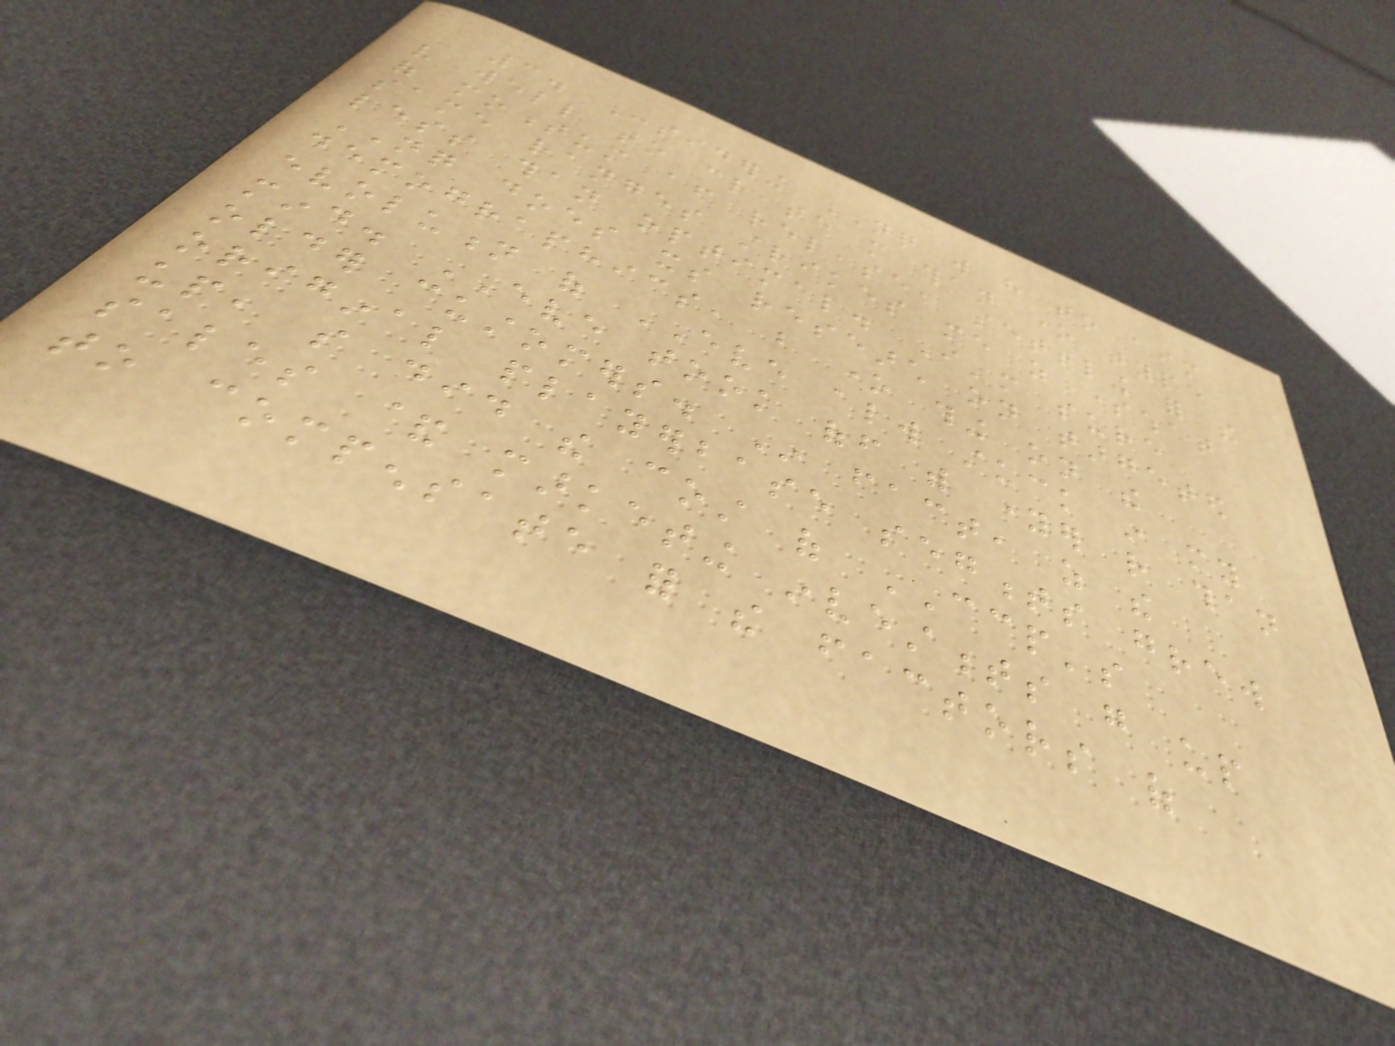3. Considering NQ will have to aim
very well to create more than one type
of momentum after release, settling for the
same ranges strikes me as somewhat
less than optimal. I'm sure
NQ does its research on targeted
demographics, but one thing on the
evolution of EVE always stuck in my
mind. EVE took off with younger rather than
older customers. In fact, as the
original playerbase segments grew
up, so did the cost of CCP's
sales & marketing investments go up
to compensate for the factors of
